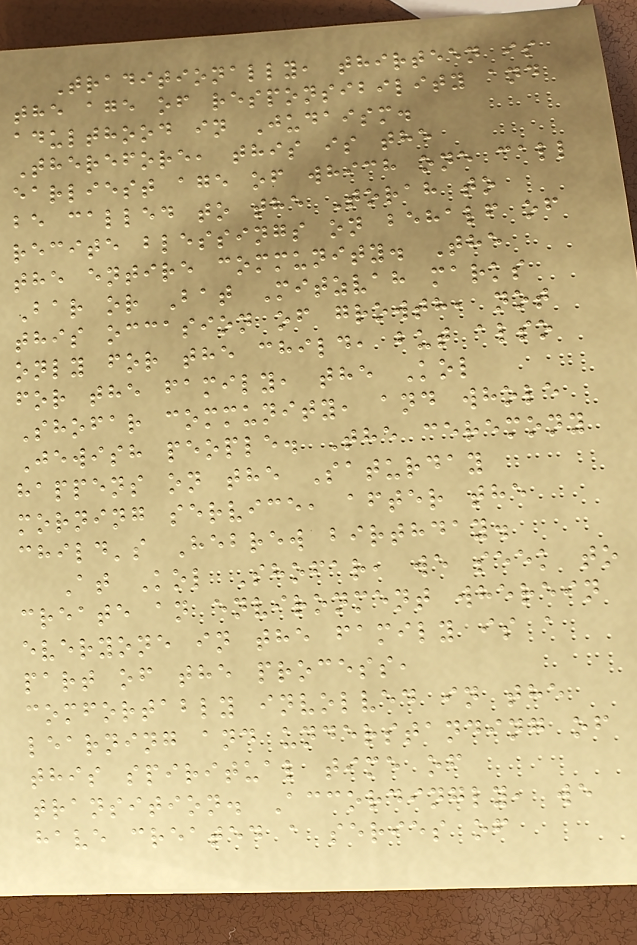Traditionally, thirteen is
the age of responsibility and
adulthood in Judaism.
Therefore, this is the
earliest age of which one call
be called to the Torah to
recite blessings on behalf of
the entire community. The
Bar or Bat Mitzvah marks
this occasion of growth, not
only for the child, but also
for the family, the Kol
Shofar community, and whole
Jewish people. The ceremony
happens on the Saturday
morning service, after the
child's Hebrew birthday.
At Kol Shofar, we seek to
create an environment wherein
everyone in the family is a
part of the process,
comfortably involved in the
learning and understanding of
this spiritual time of
transition. Accordingly, we
have created a series of
